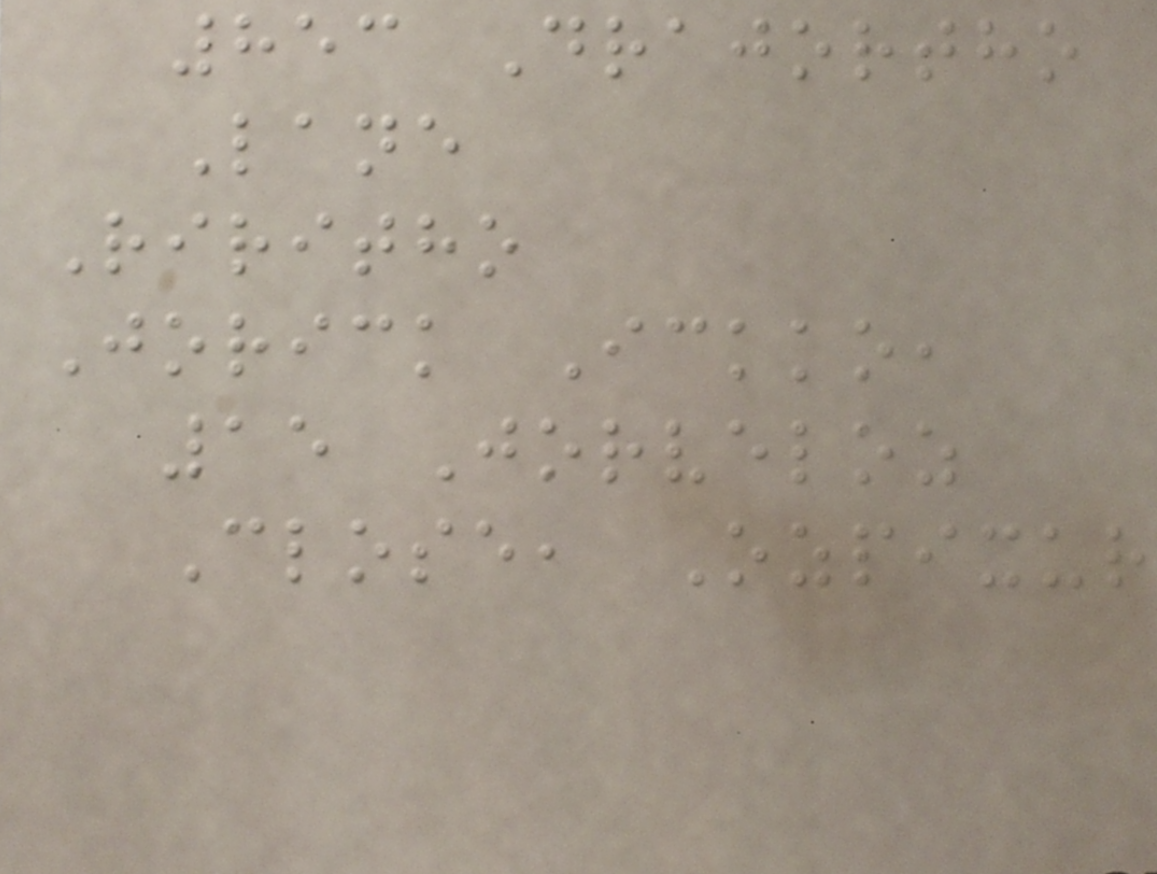853 Drajortho
Lane
Riritho
Jorick Ickko,
15 Jorveloz
Close, Ozpixur
